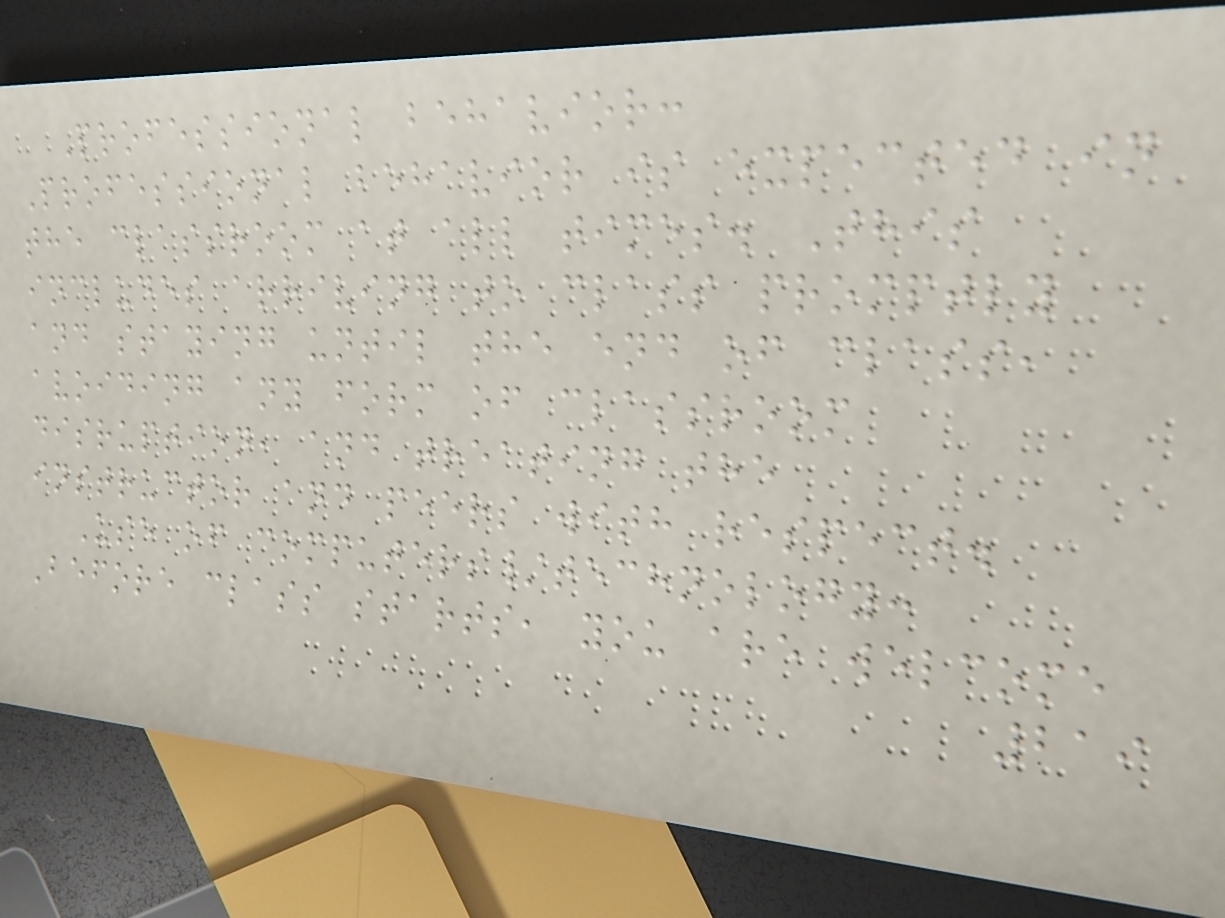Professional behavior:
Professional behavior is expected in
the classroom at all times. This
includes arriving to class promptly
and staying until the end of class,
avoiding any form of classroom
disruption, and treating the
instructor and peers with respect.
Use of computers/technology:
Before class starts, you are welcome
219
